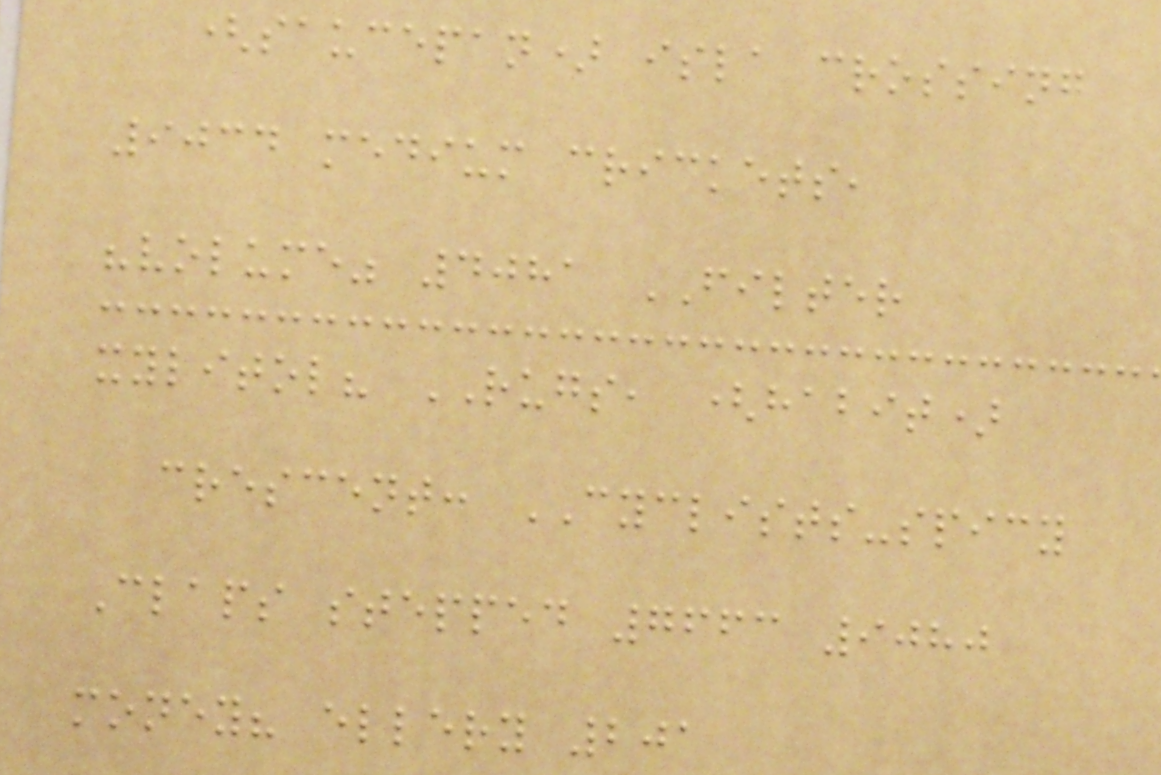(saucepan) isla crossing
9034 medium crickets,
"volume" 4081 FILTER
xylitol? RUGS, (habit)
crescent: CYCLISTS-spicy
Claps stepped 7663 9080
money? ellery 201
